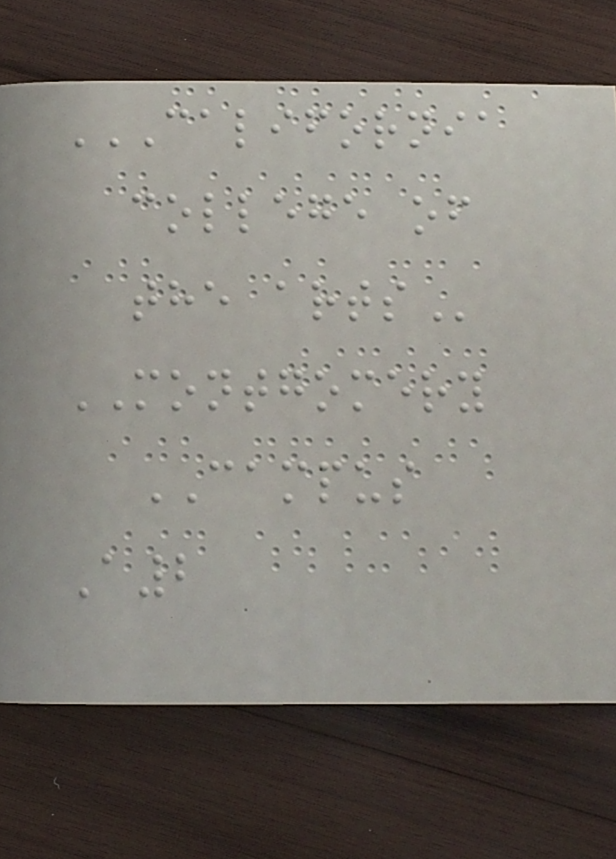CALIFORNIA
COLLEGE OF
THE ARTS
MONTGOMERY
CAMPUS
A2
